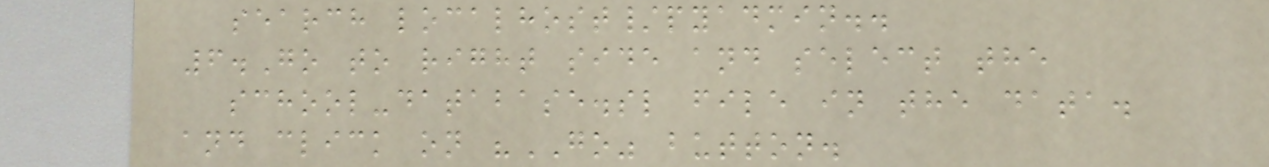search localhost/pyadmin..
6.Go to right side and select the
school-database.sl file in the data.
and click on "GO" button.
